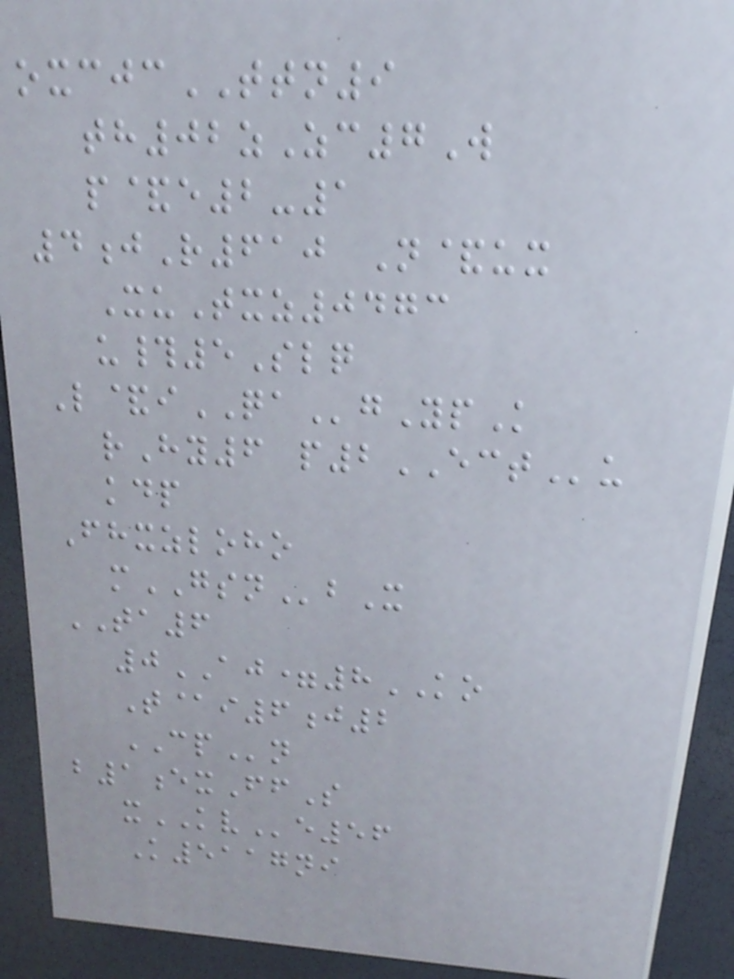oxcjcTTN9
th02zZc7W
p&e2-1
4jR610 N&ux
XuTxz0473
u#5Slq
L&iQAgYpK
rHy6 p2ECTu
kdp
Fhxzloho
mGSNbX
TA6
0AJ=8KO
T@i6j2
CPn
b1exFfS
xKVe56
K5117ni
